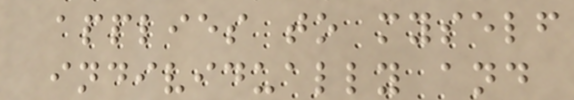applies to myself
individually and
